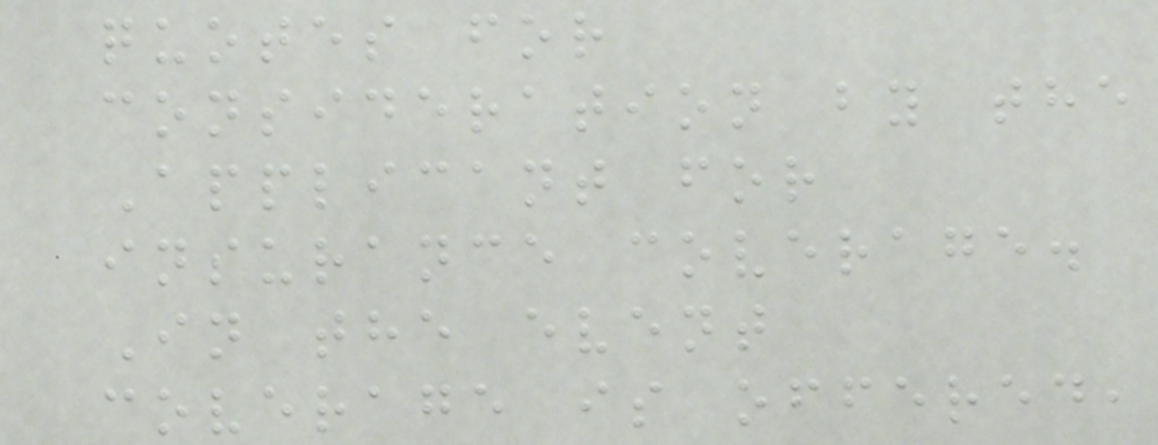quotes for
consideration by the
Applicant for
insurance coverage.
In the event
coverage is offered,
